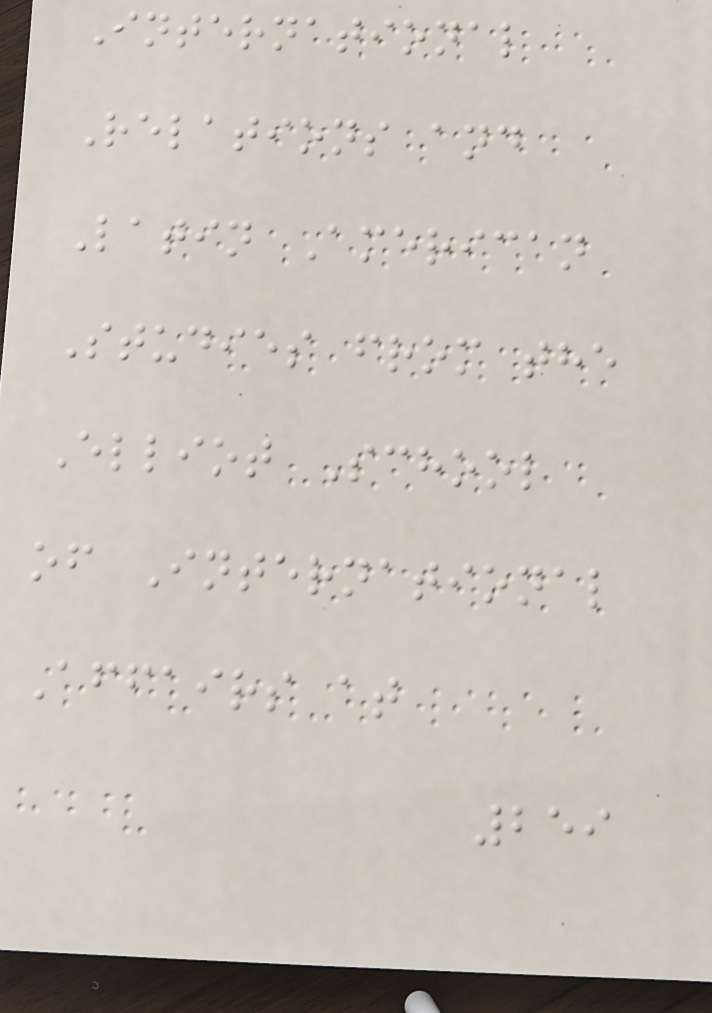International
Relations and
Latin American
Studies from the
Elliot School
of International
Affairs at
259
